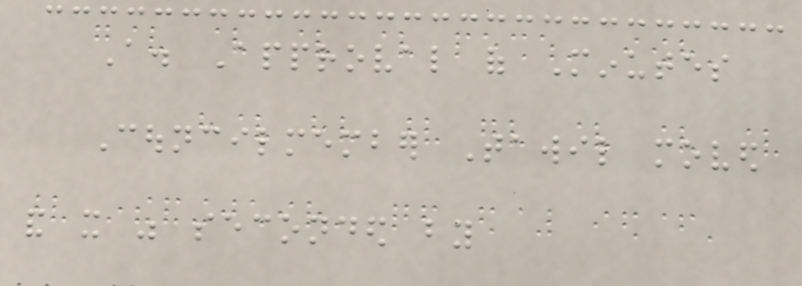A. Approval of Minutes
Councilmember Tawil moved
and it was seconded by
